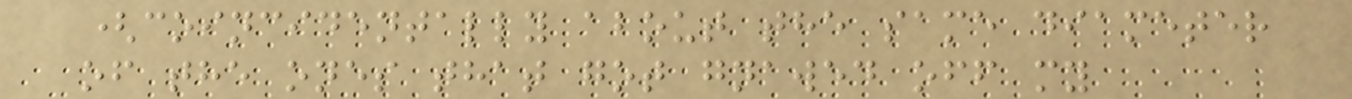(coincidentally about the same diameter
of the ones that got gnawed off my
